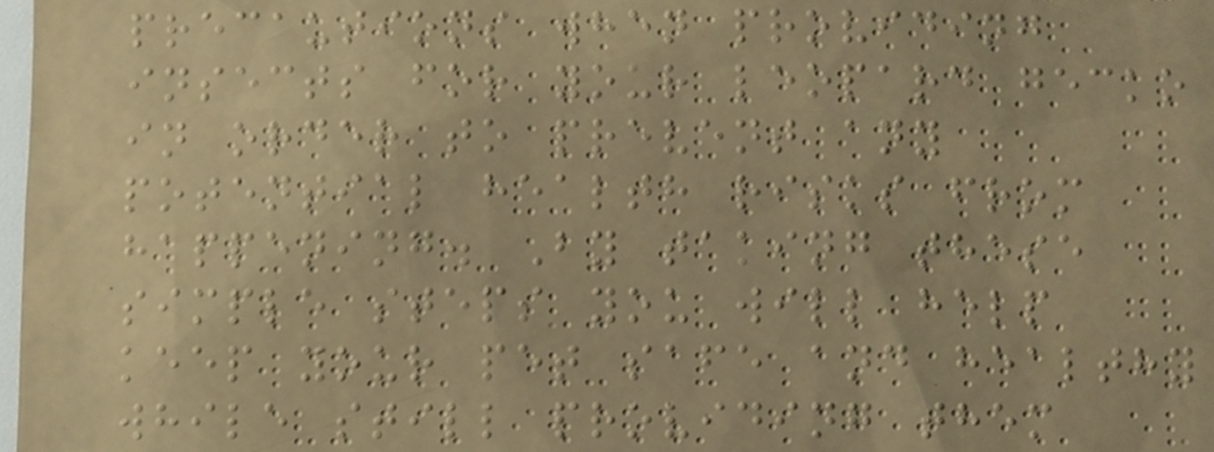precautions when providing
insects for your leopard gecko
in order to prevent any
potential health risks from
happening. By taking these
simple steps you will help
keep your pet safe and healthy
while still providing them
